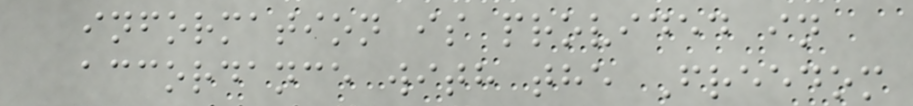information is provided in
accordance with the Freedom
